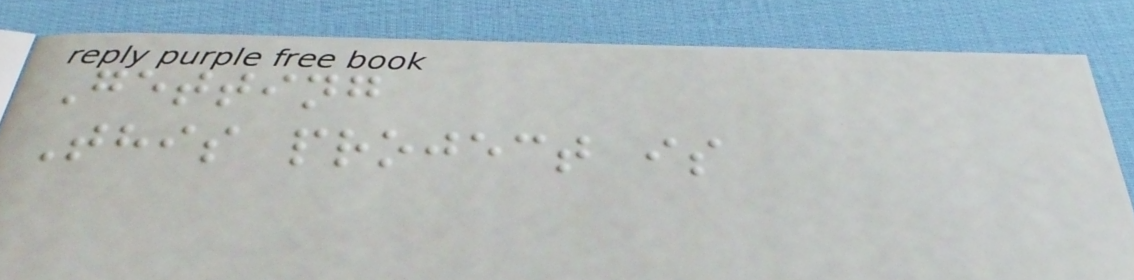Getting
This project is
